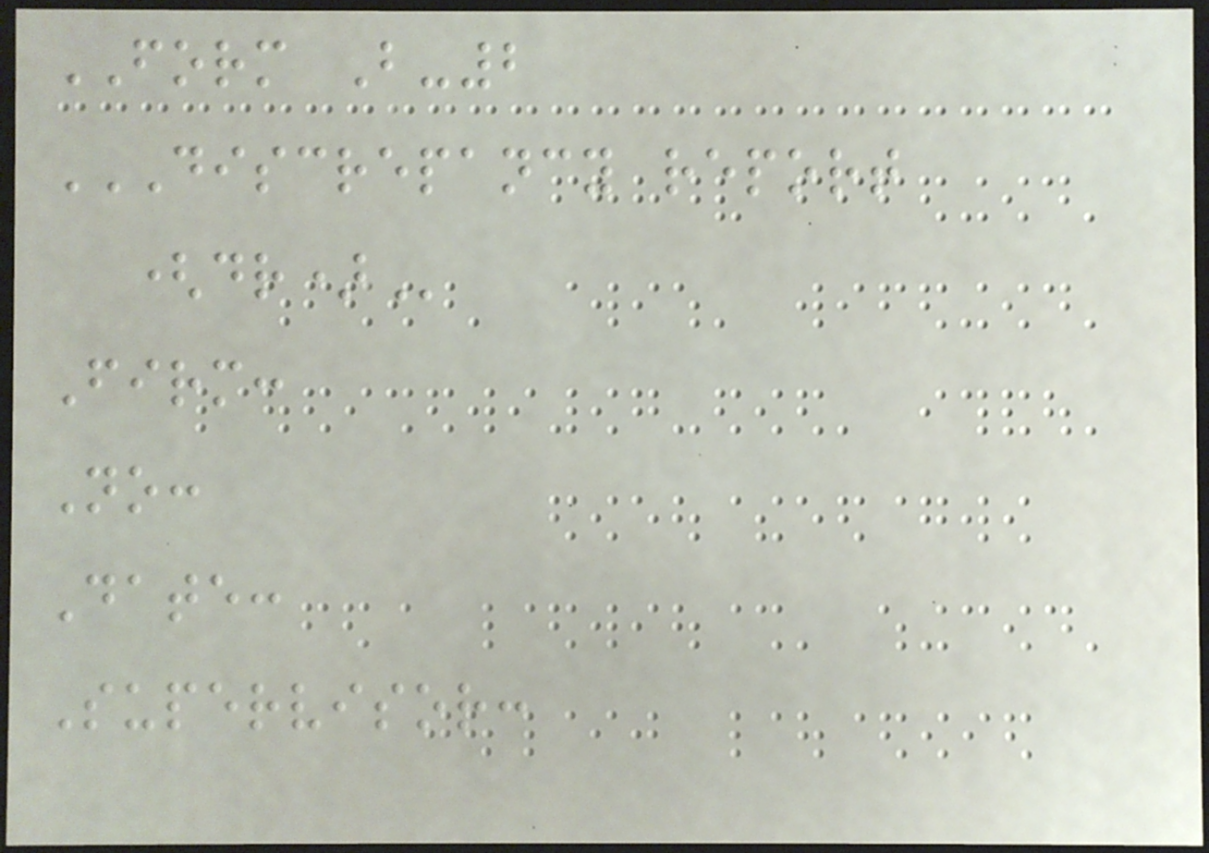FORM B-2
DISCREPANCY REPORT
(DR)
Firm:
No:
Date:
Supervisor:
